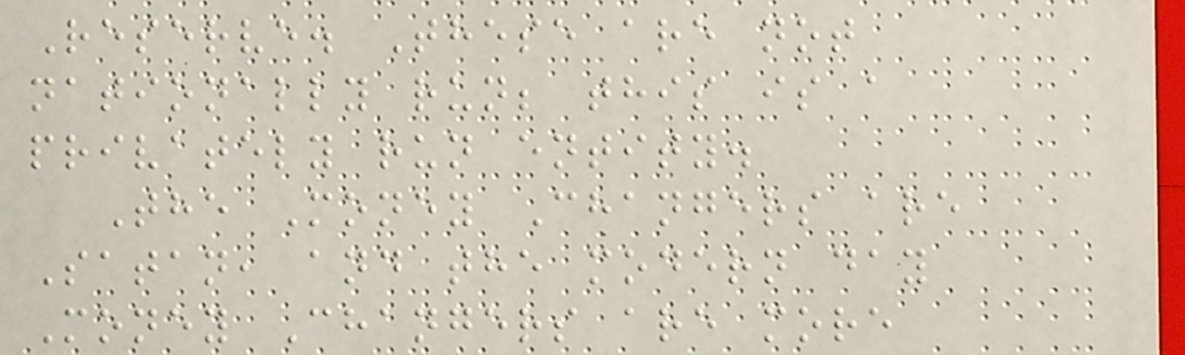Reserve. These are not
nationally run; this is a
privately run entity.
The Money Changers are
Satan, and the modern day
Money Changers are more
